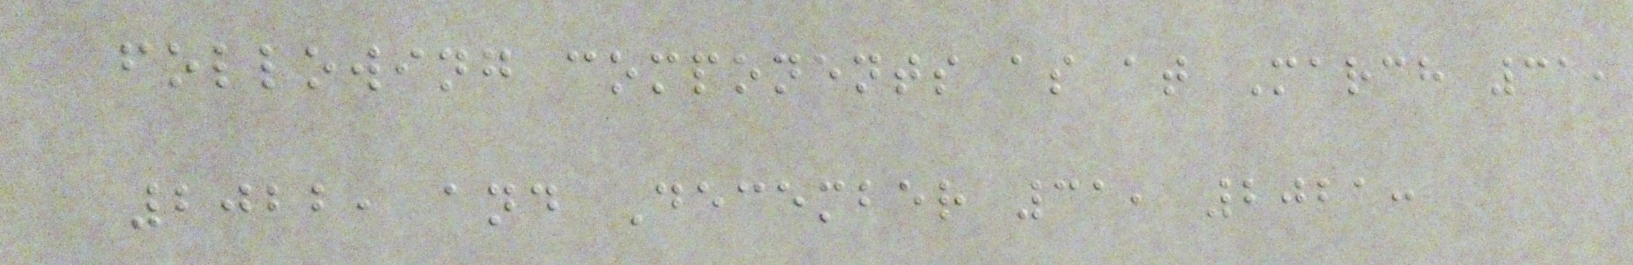following components as at March 31,
2022, and December 31, 2021:
